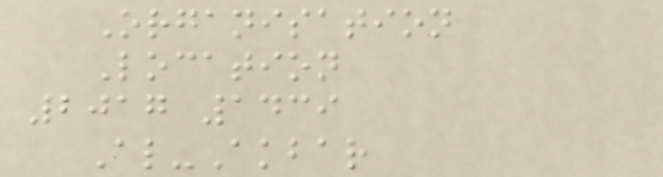Organisation
Location
2017 1439
Al-Akbar
